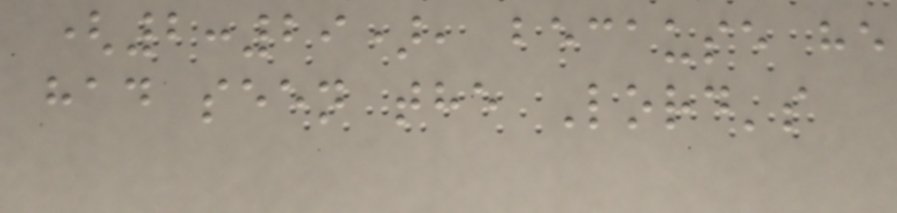(2:29), because he
had seen the Lord's
